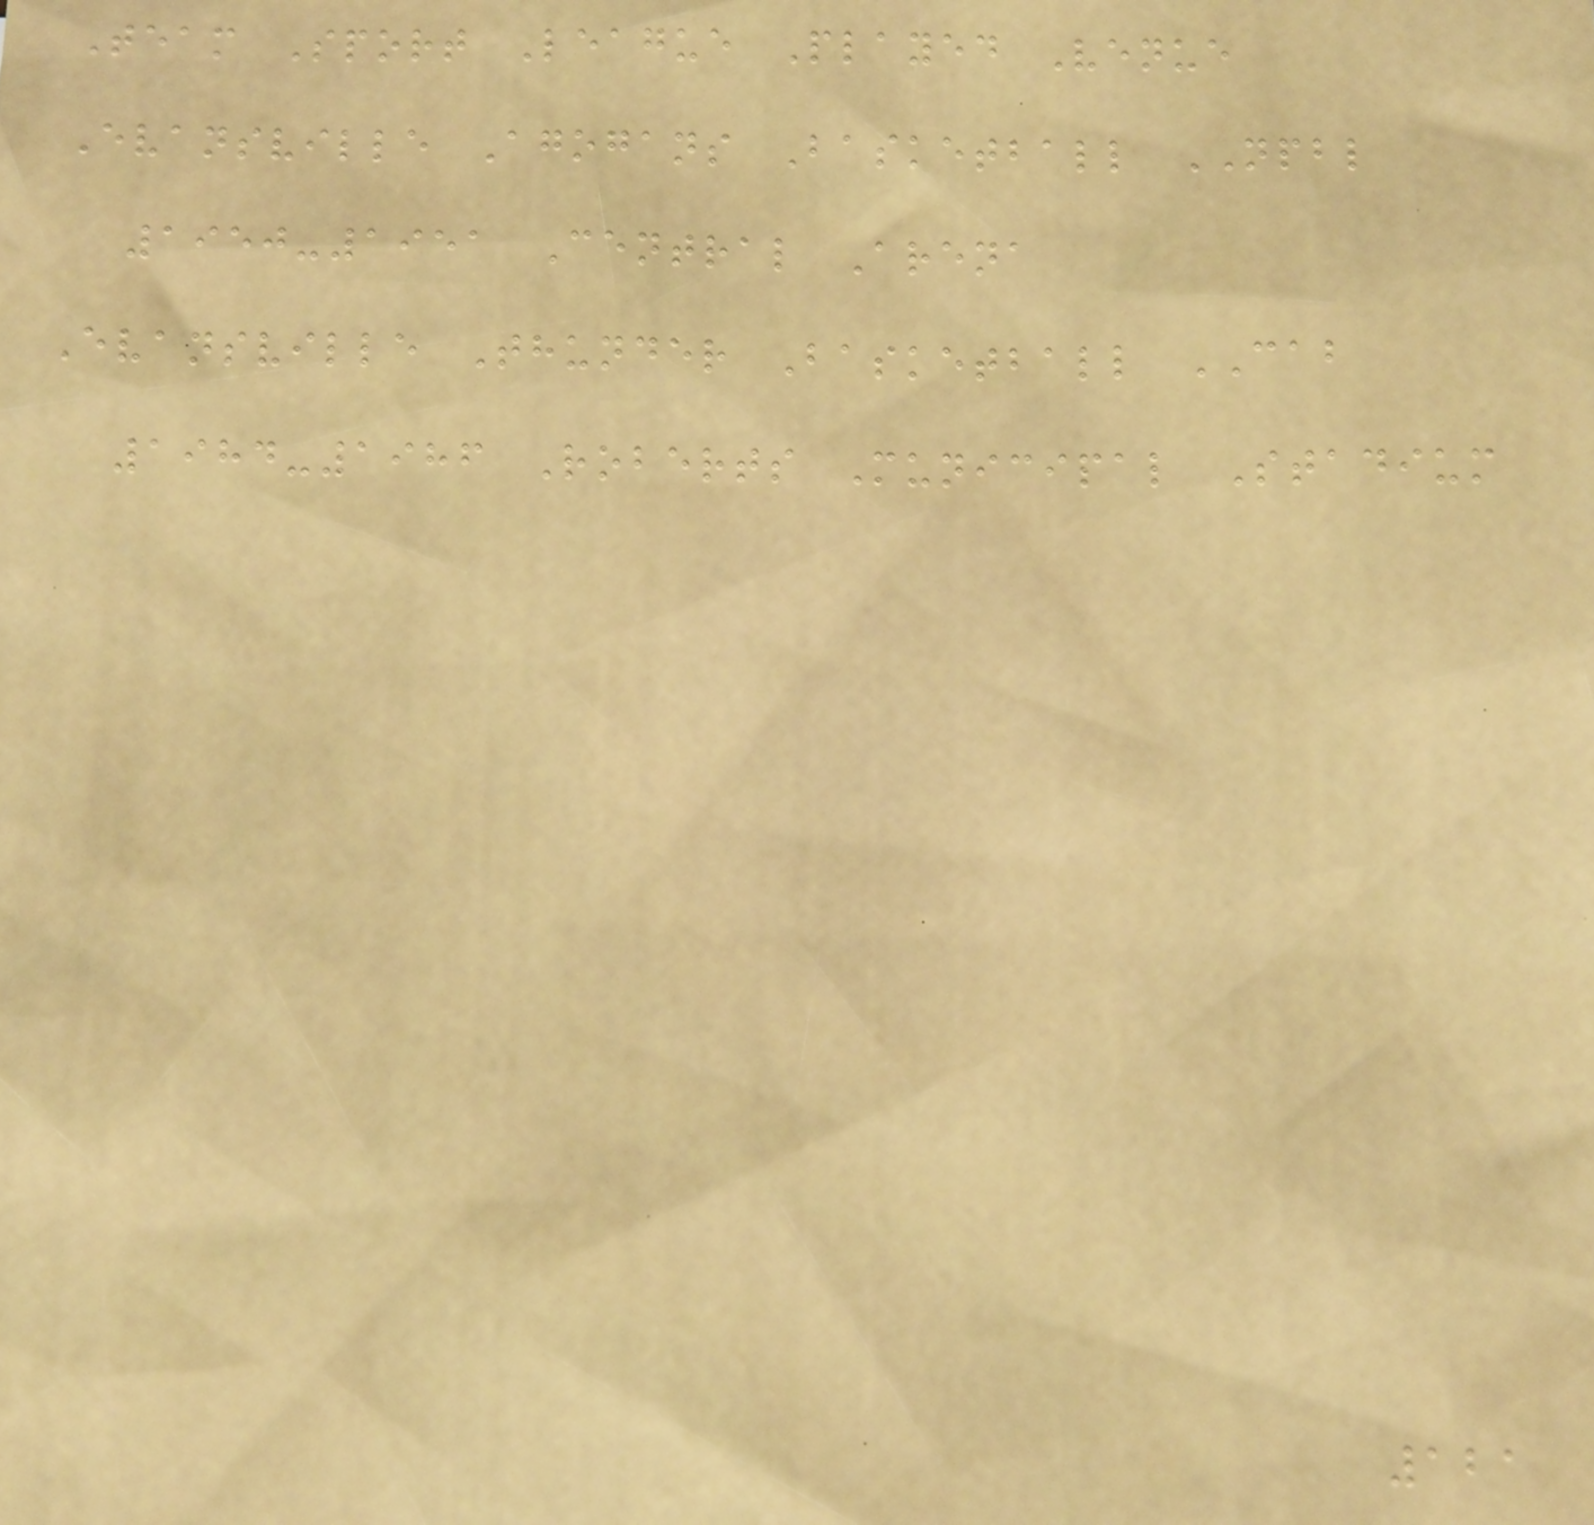Team Sport League Played Venue
Evansville Agogans Basketball NPBL
1950-1951 Central Arena
Evansville Thunder Basketball CAB
1984-1986 Roberts Municipal Stadium
121
